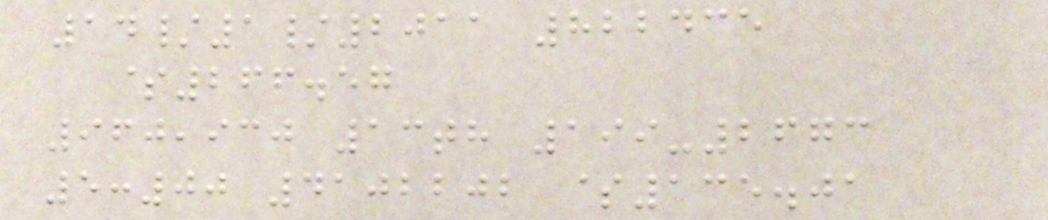14/1/2011 822435
$266.57
960,930 13th 199-2673
5:00 4102202 $135.01
